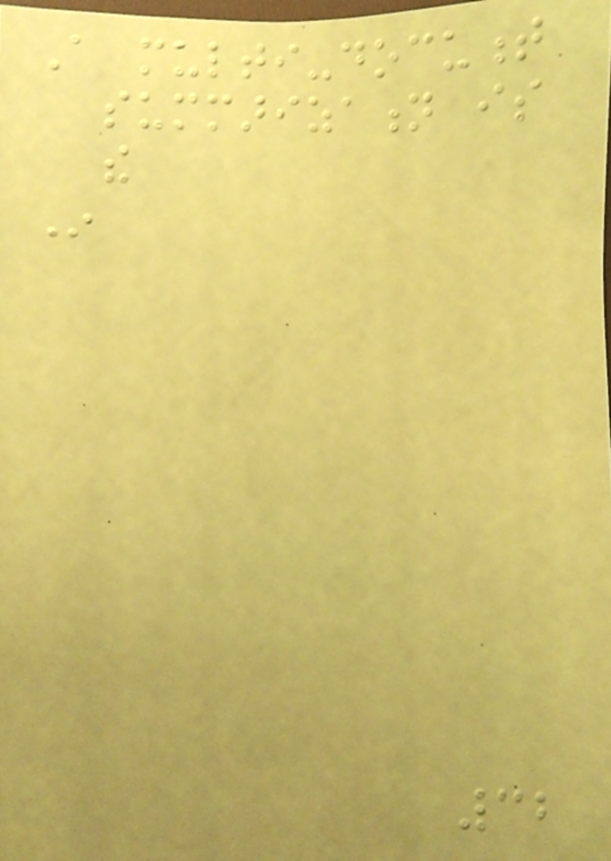A multi-document
summarization is
the
In
32
